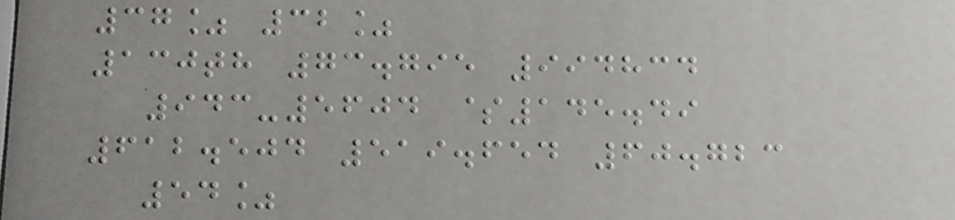37% 32%
130th 73.795 994834
943-5604 $145.49
612.504 519.654 60.723
54%
